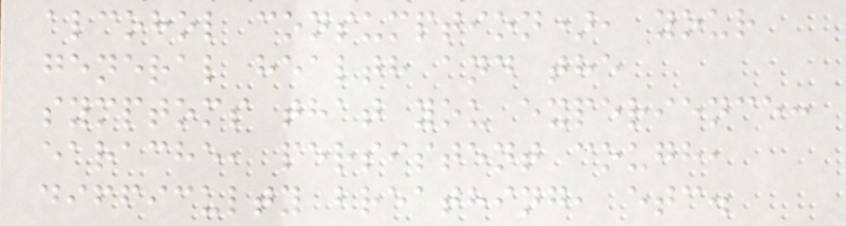alcohol consumption), your
general health and the
symptoms that you experience:
earache, persistent cough,
difficulty breathing, etc.
